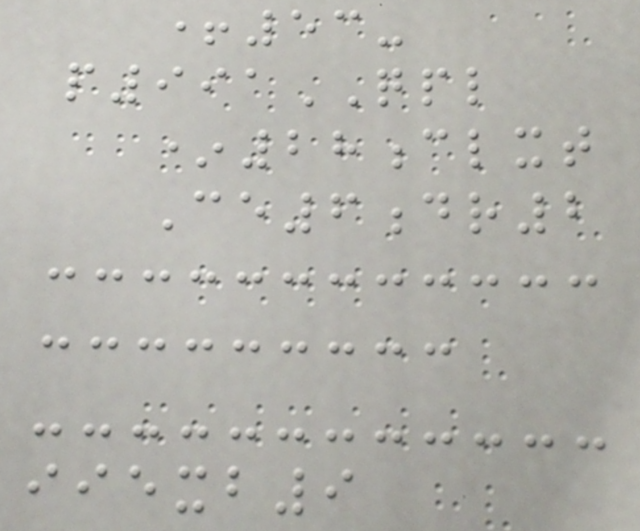+53-
p991QPL
*28clxt
Ce6dr2
iiexb9
